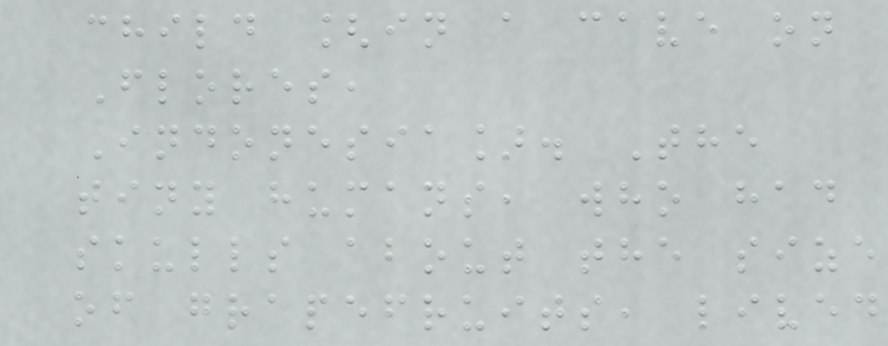child [in a cave on
Flores,
Indonesia]. The
tiny humans, who had
skulls about the size
of grapefruits, lived
